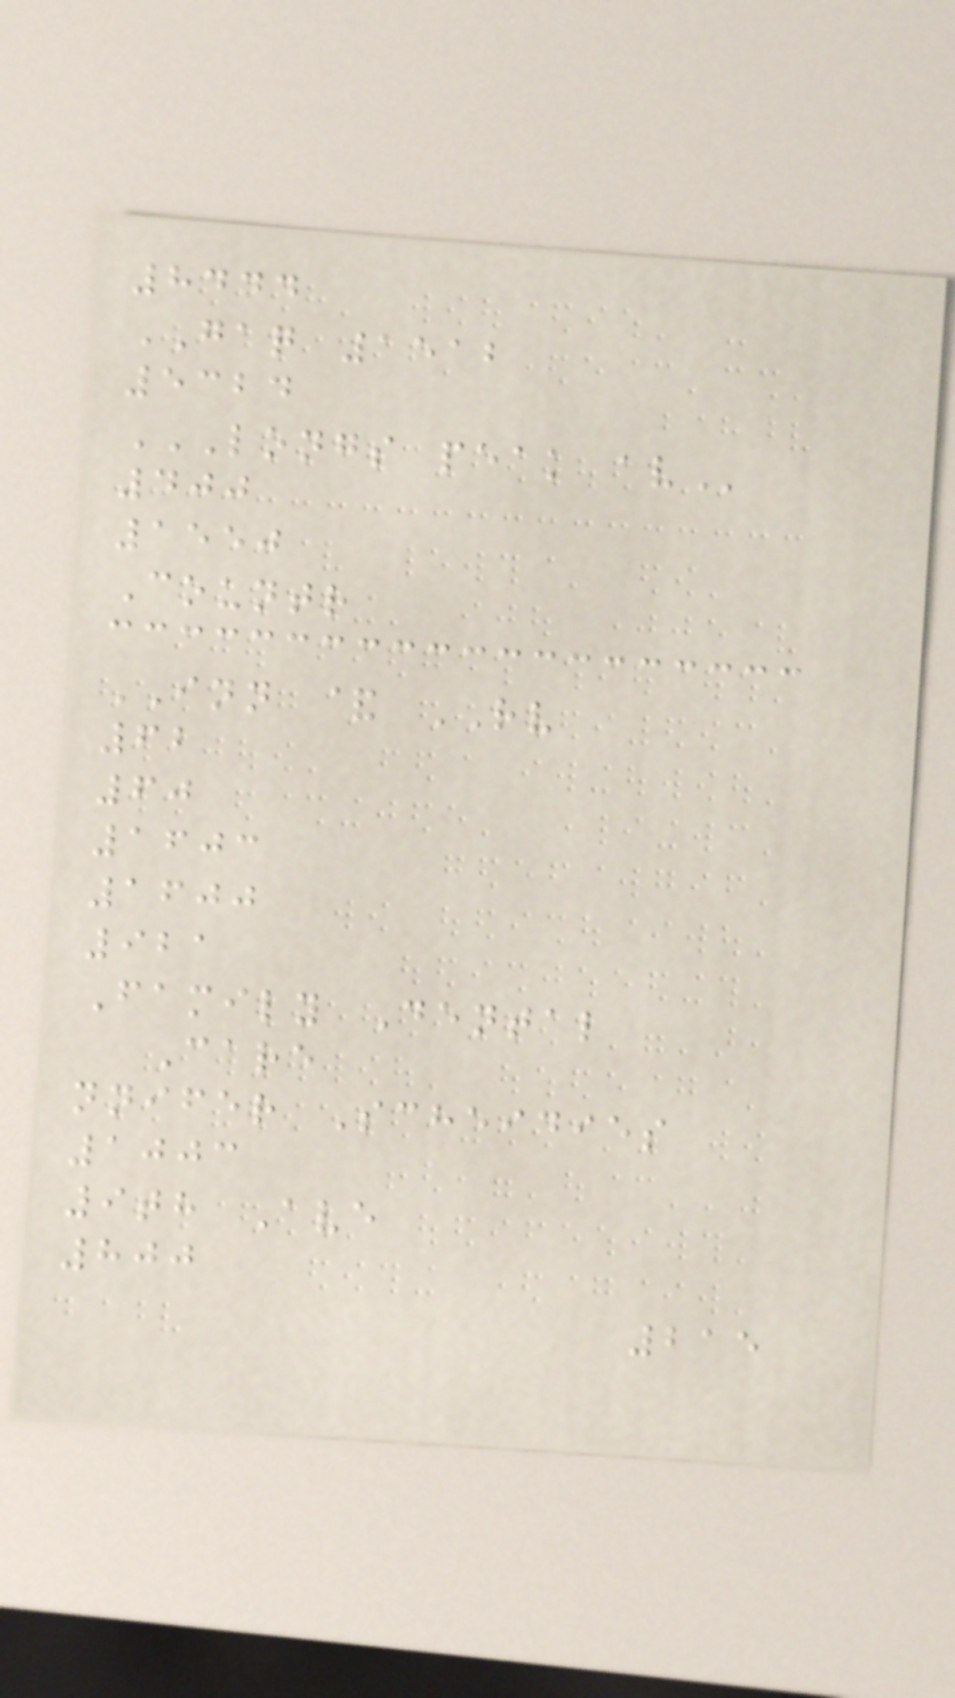8444
GAQ 1512
5324
LONGS PEAK AV
400
1550
Countr
INN & RV
62
60
1603
1600
921
Family Dental
Care
nnifer Scheidies
1003
9th Ave
800
215
